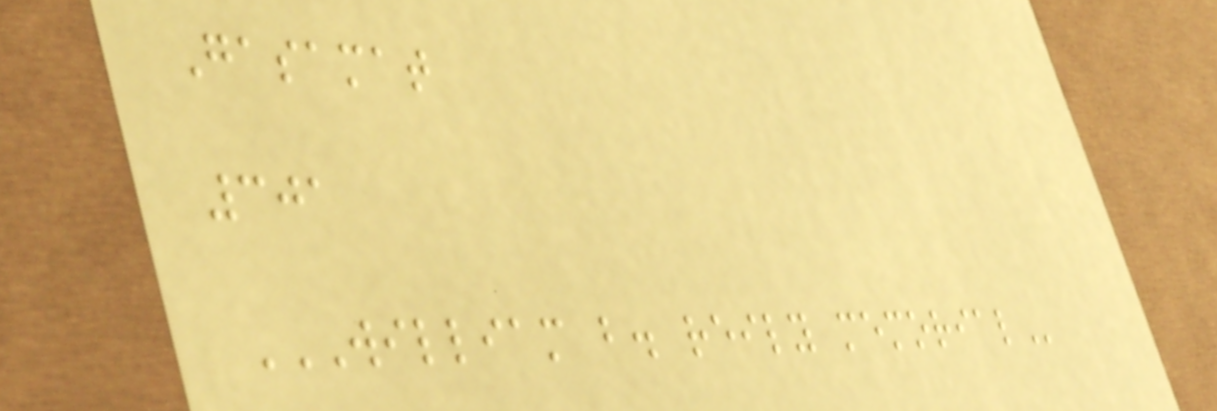Gasamat
301
WILLIAM B. REILY MEMORIAL
